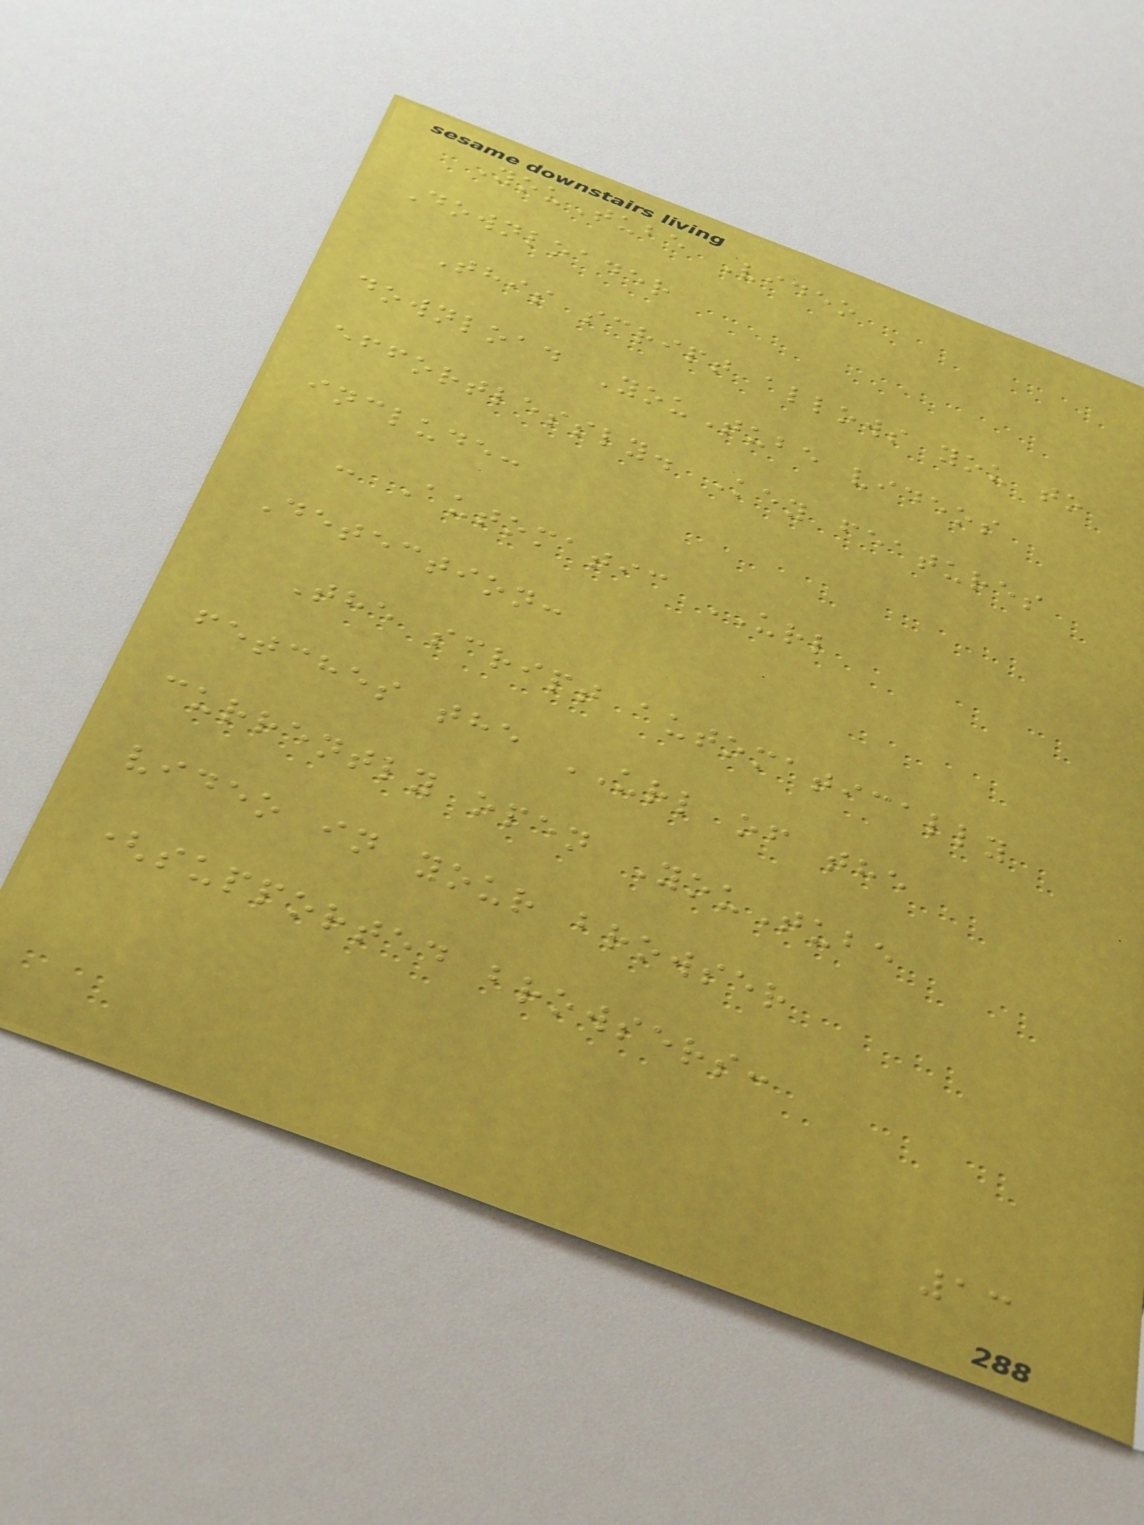YouTube Video
Downloader
This script allows you to
download YouTube videos
effortlessly. Key features
include:
- Automatic URL
Detection:
The script automatically
fetches the URL of the
currently open YouTube
video in your browser
(supported browsers:
13
